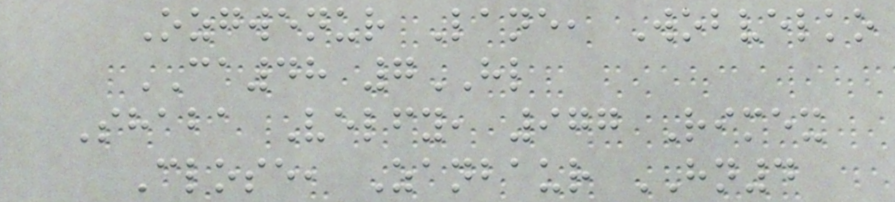Ozgwenur Lane, Wobvelko
CA48 7HL
Shaba Velfy, 977 Rimex
Close, Zanbaur HN4
